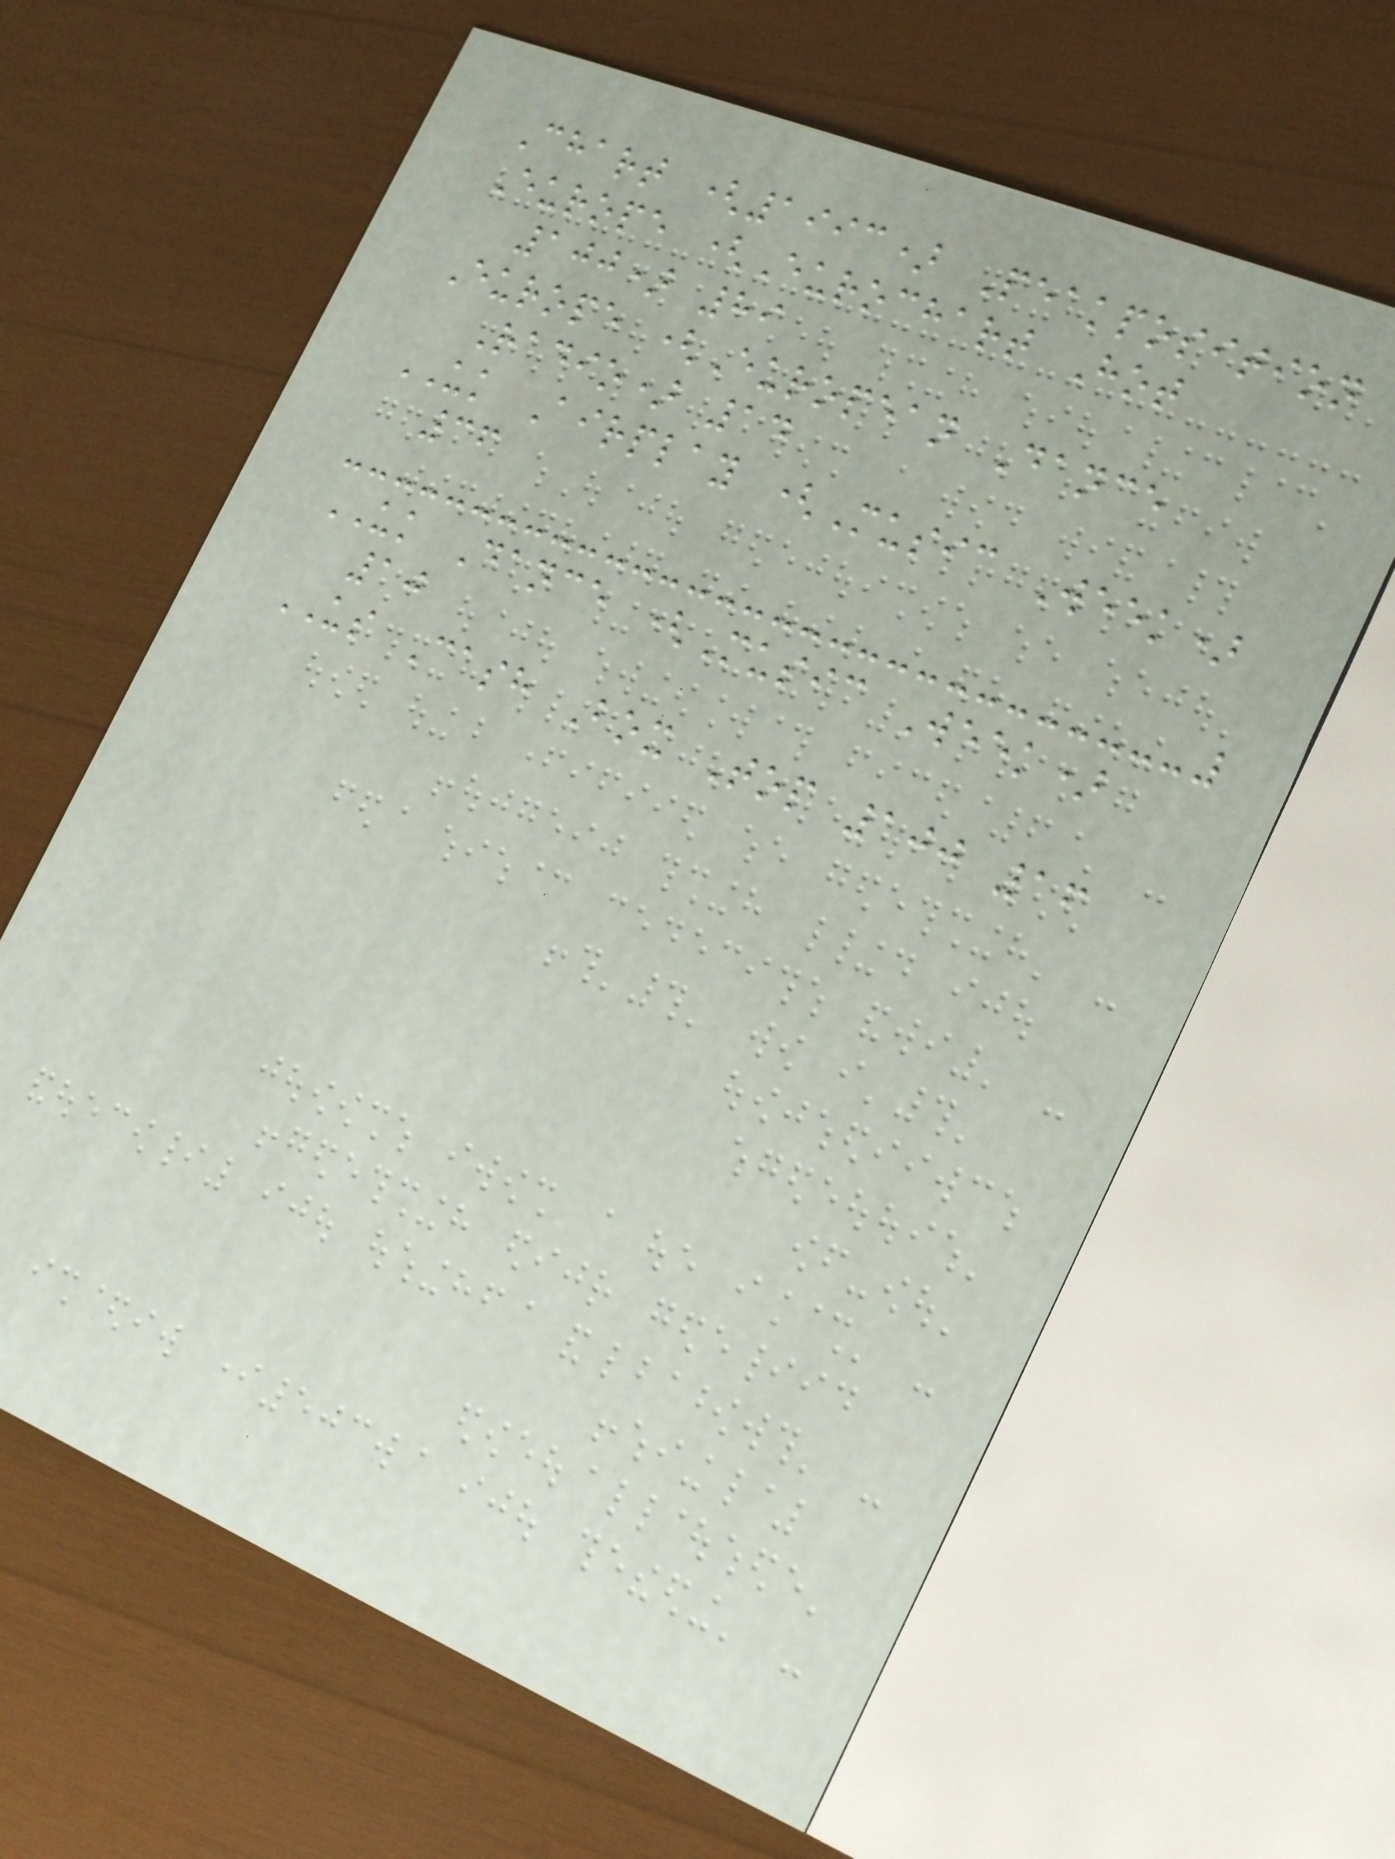Chart (1993) Peakposition
Europe (Eurochart Hot
100) 89
Europe (European Dance
Radio) 14
UK Airplay (Music Week)
36
UK Dance (Music Week)
10
US Cash Box Top 100 16
